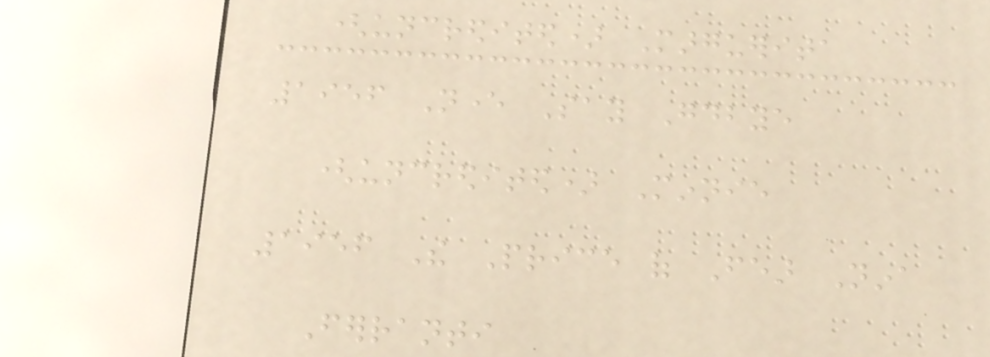(uncredited) Marguerita
1956 Never Say Goodbye
(uncredited) Minnie
1956 The Price of Fear Nina
Ferranti
